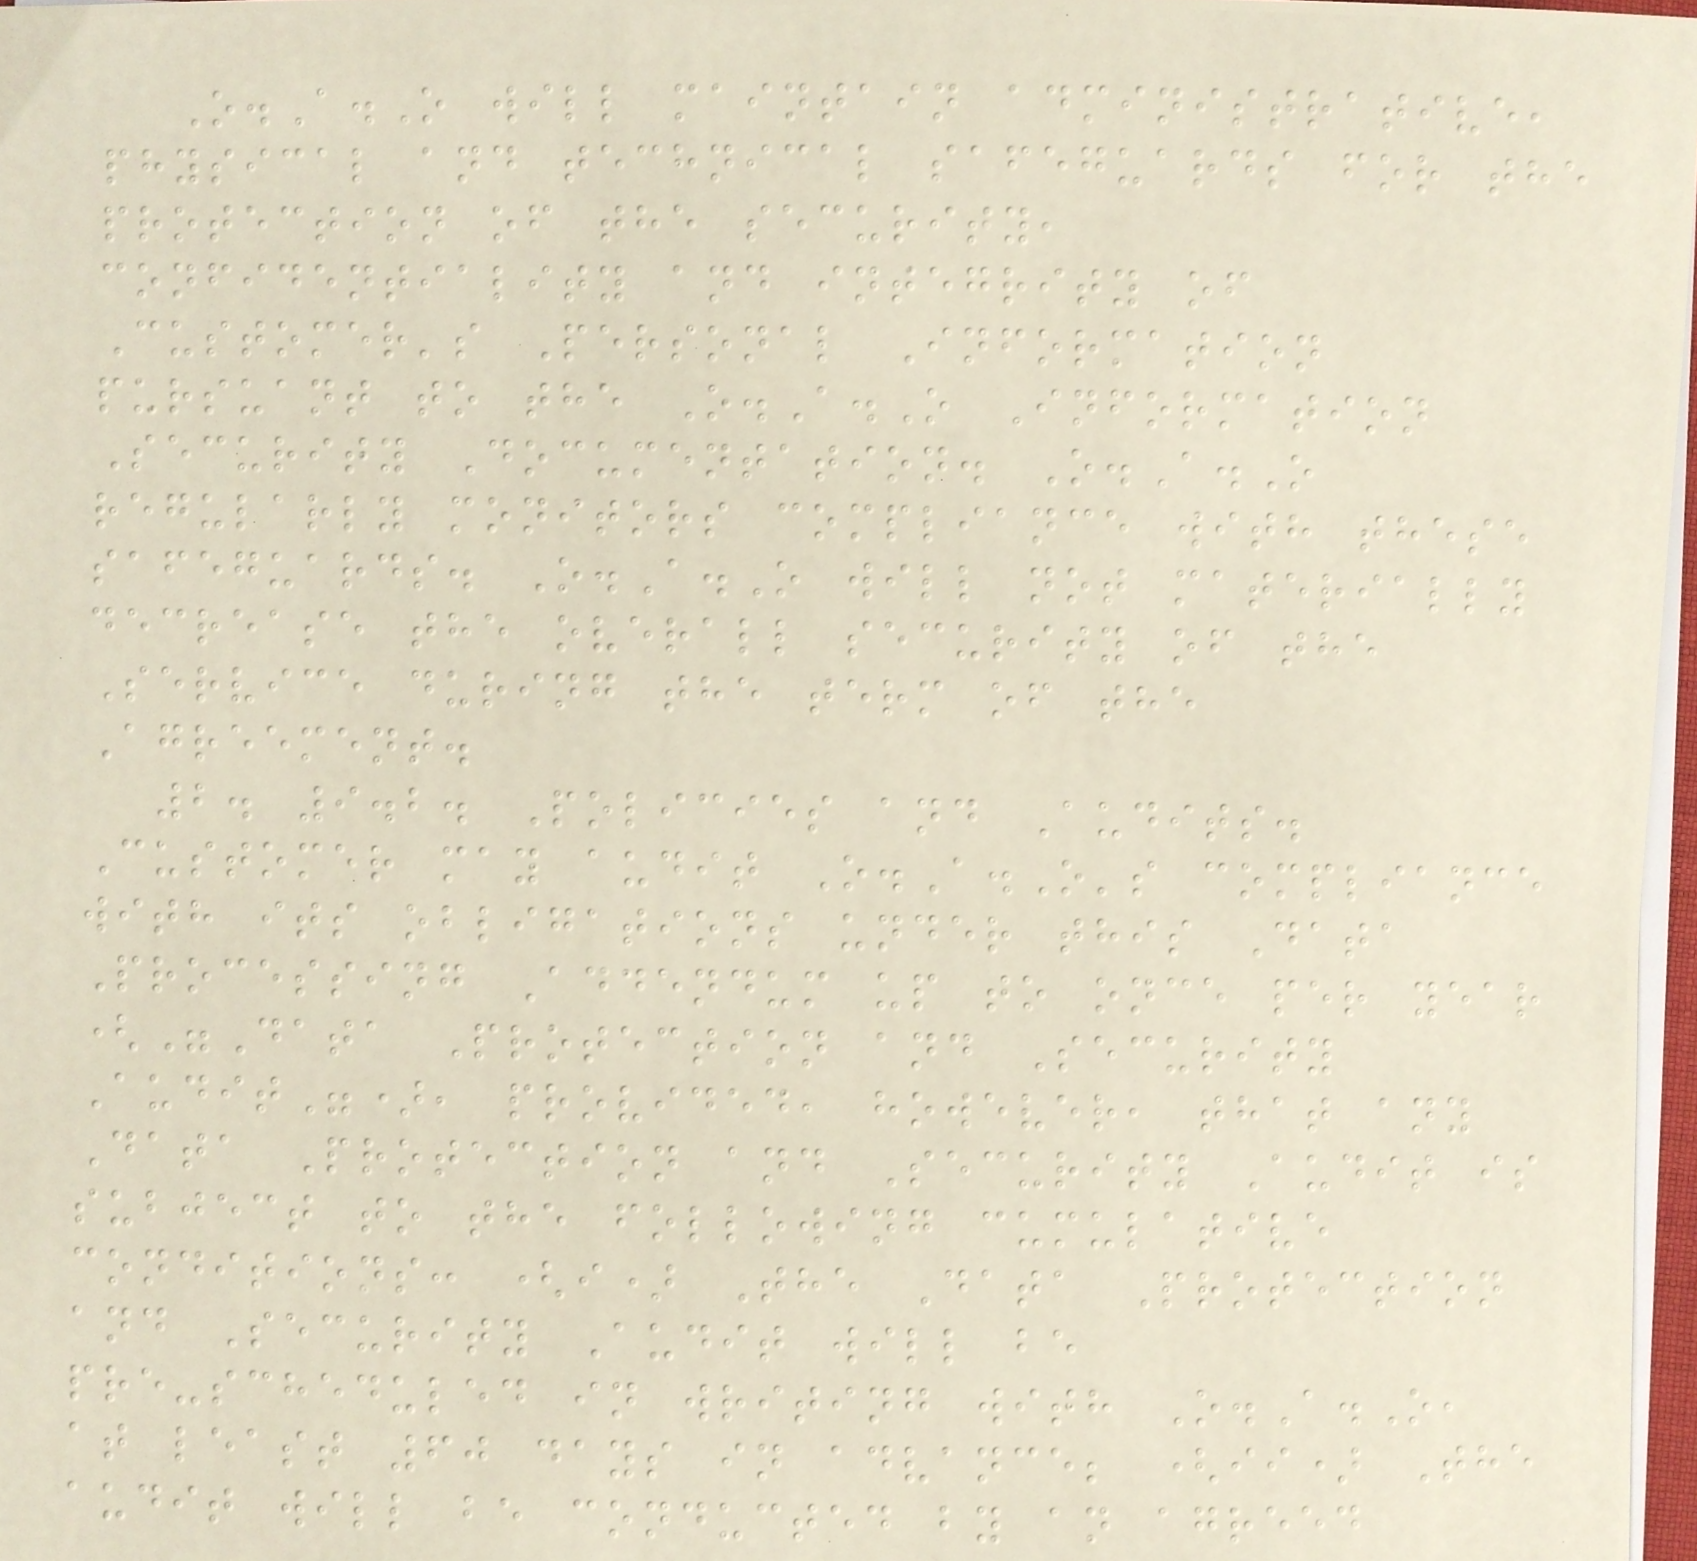O.A.O will maintain administrative,
physical and technical safeguards for the
protection of the security,
confidentiality and integrity of
Customer's Personal Information
pursuant to the O.A.O Information
Security Documentation. O.A.O
regularly monitors compliance with these
safeguards. O.A.O will not materially
decrease the overall security of the
Service during the term of the
Agreement.
2. 9.2. Policies and Audits.
Customer may audit O.A.O's compliance
with its obligations under this Data
Processing Addendum up to once per year
("Data Protection and Security
Audit"), provided, however, that any
Data Protection and Security Audit is
subject to the following cumulative
conditions: (i) The Data Protection
and Security Audit will be
pre-scheduled in writing with O.A.O,
at least 60 days in advance; (ii) The
audit will be conducted by an agreed
